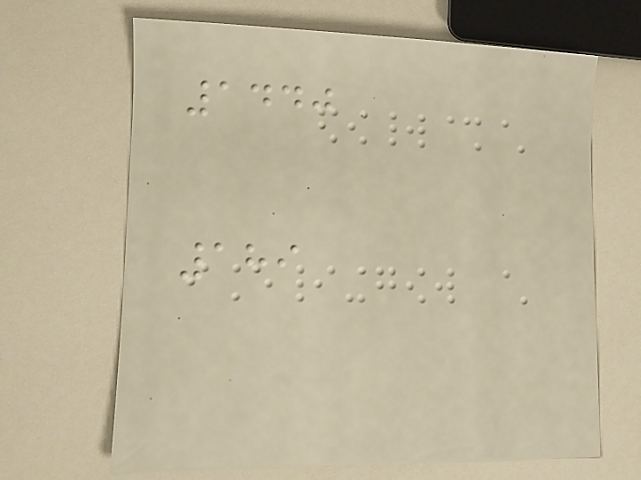1440
189
